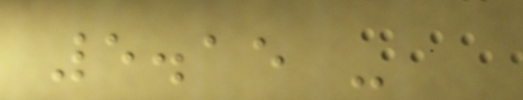5.15 -
